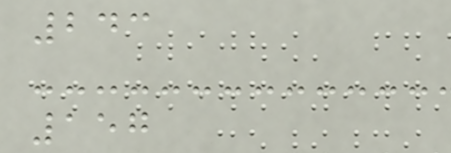243
157
